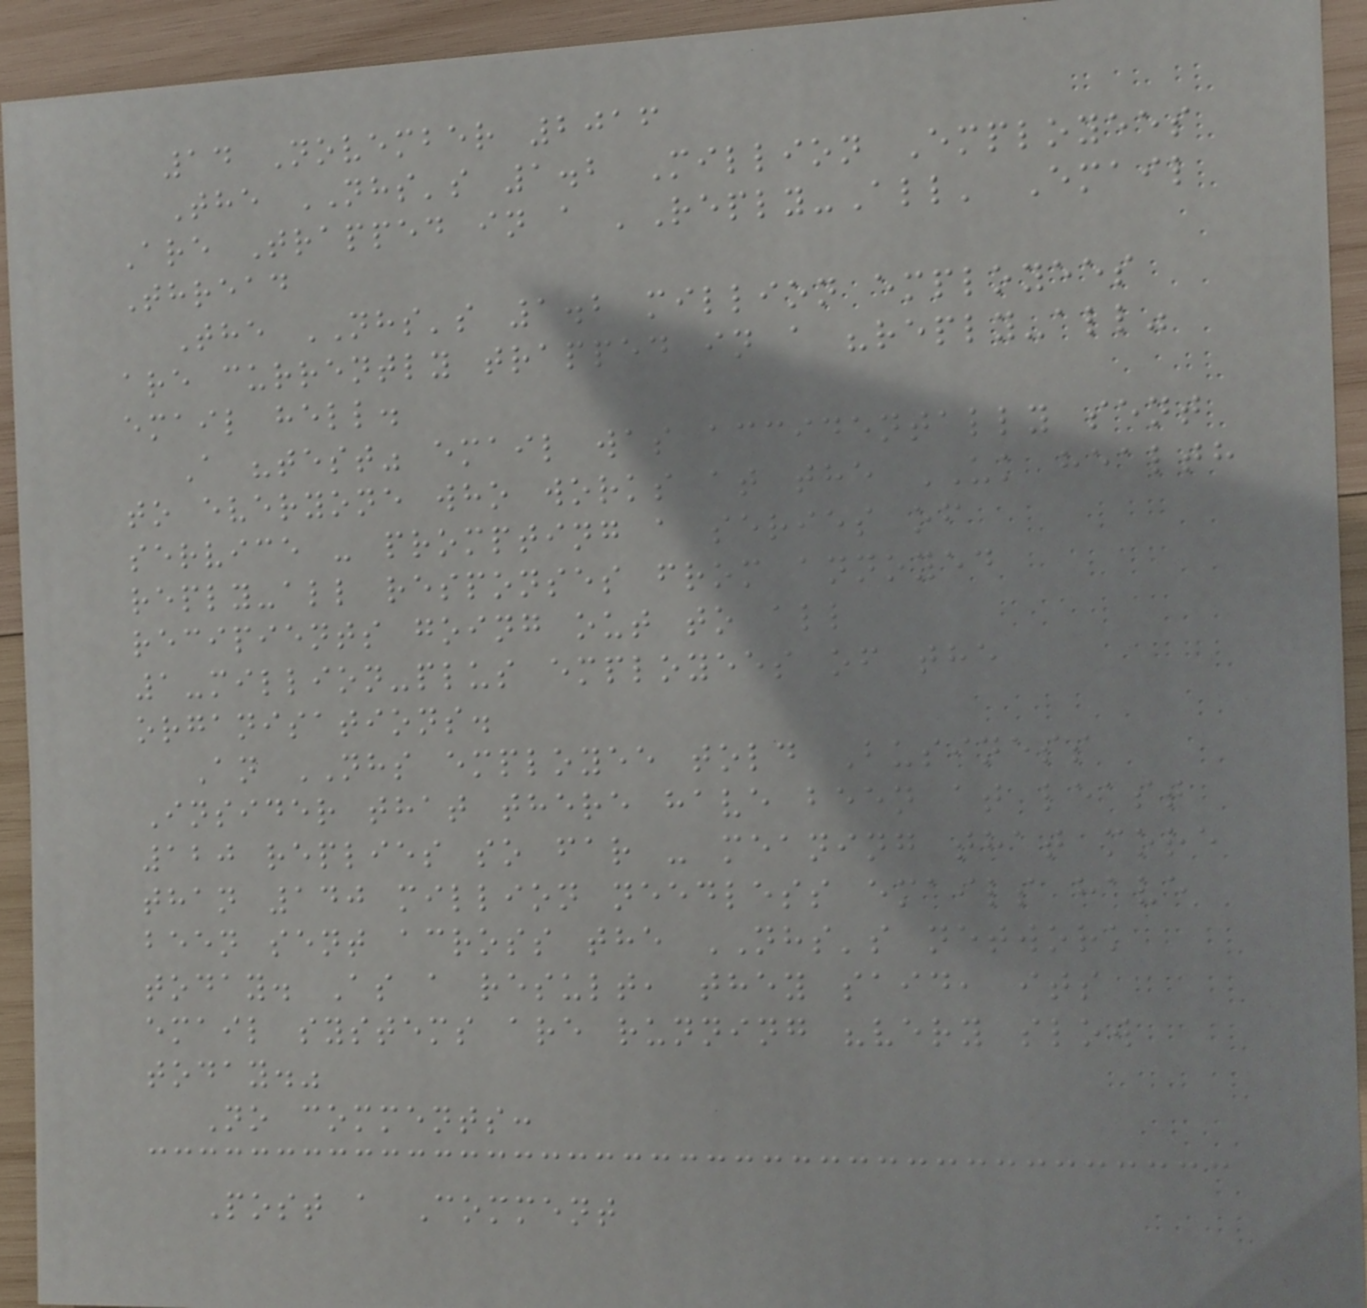14 November 2016
The NHS's 1.2 Million Employees
Are Trapped in a 'Reply-All' Email
Thread
The NHS's 1.2 million employees
are currently trapped in a "reply-all"
email hell.
A "test" email was accidentally sent
to everyone who works at the UK health
service - prompting a series of
reply-all responses from annoyed
recipients going out to all
1-million-plus employees of the
organisations.
An NHS employee told Business
Insider that there have been at least
120 replies so far - meaning that more
than 140 million needless emails have
been sent across the NHS's network
today. As a result, they said, its
email systems are running "very slow
today."
No comments:
Post a Comment
